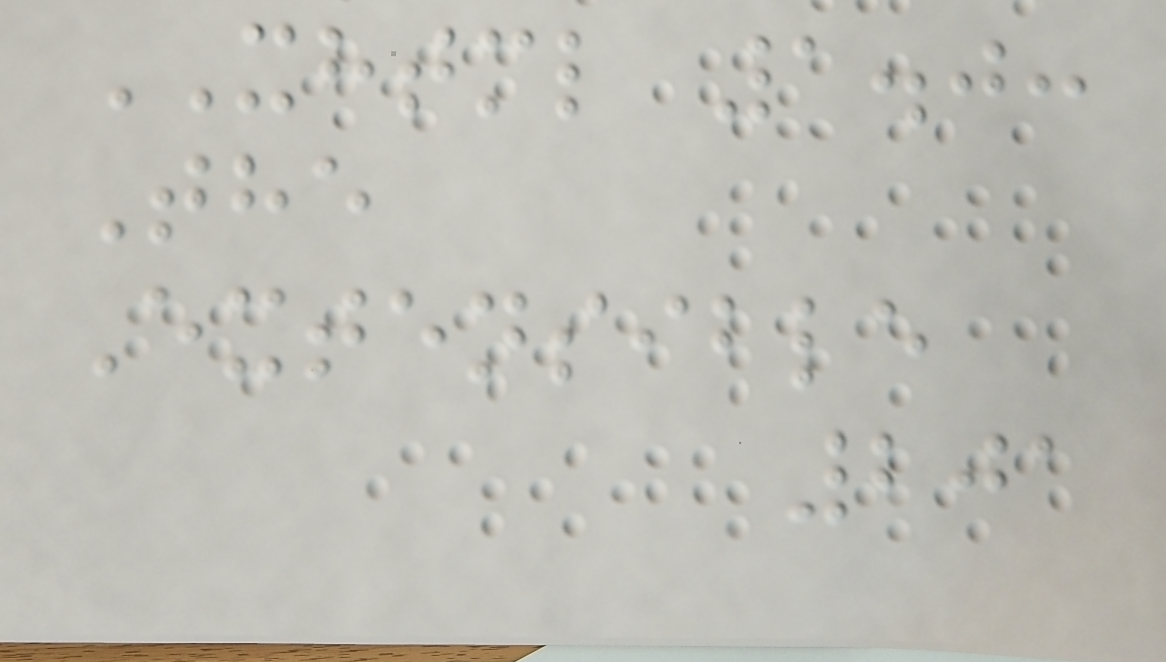XHTML 1.0:
The
Extensible
201
